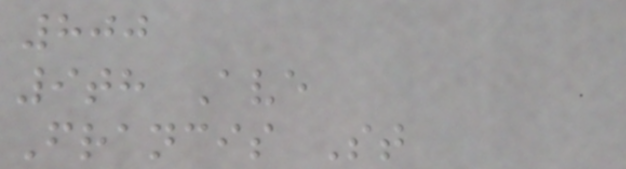800
9th Ave
Francis St
